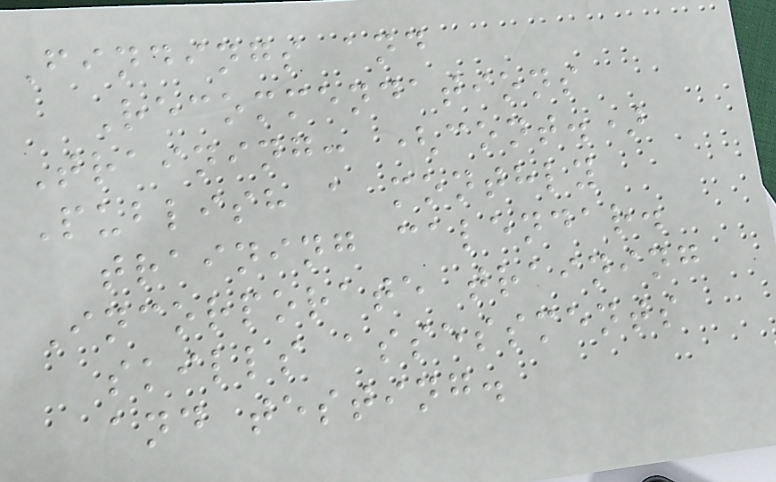Findings and
Recommendations
Training: (cont.)
Publish a monthly
training calendar.
Incorporate training
skills assessments
and testing.
